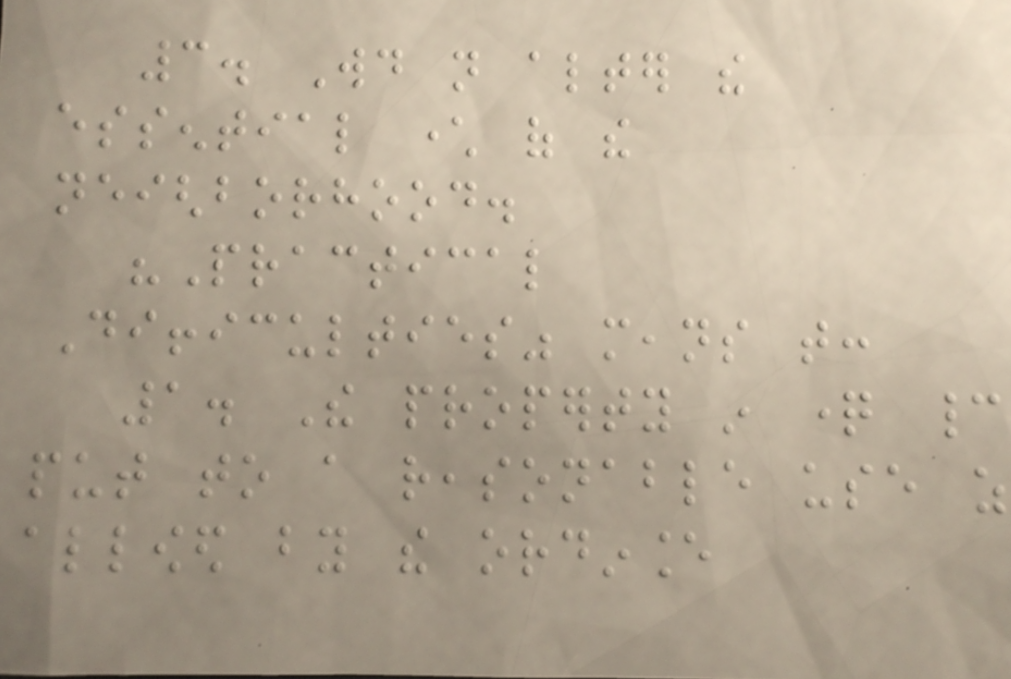3. Would not alter the
essential character of the
neighborhood.
"Practical
Difficulties" means that:
1. The property in question cannot
put to a reasonable use as
allowed by the ordinance
